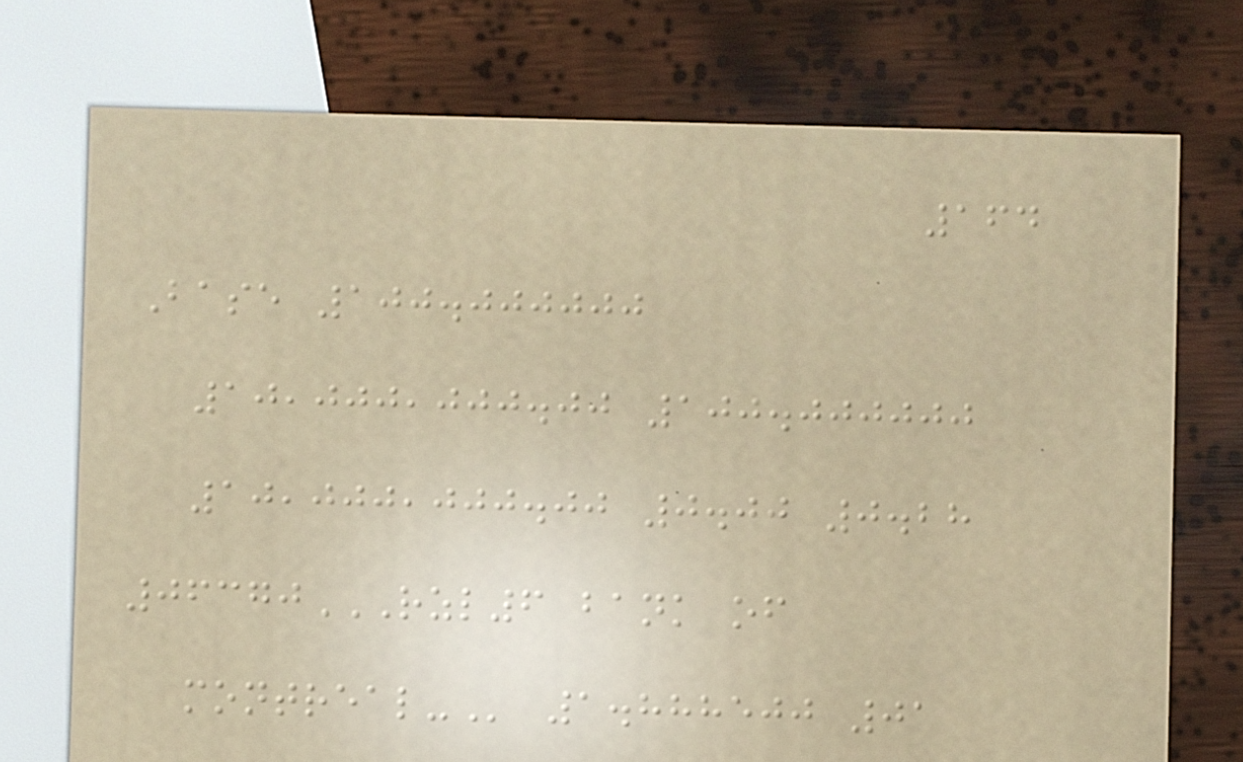164
Base 100.000000
10,000,000.00 100.000000
10,000,000.00 0.00 0.28
06370RZL6 BANK OF
MONTREAL- 1.888500 01
